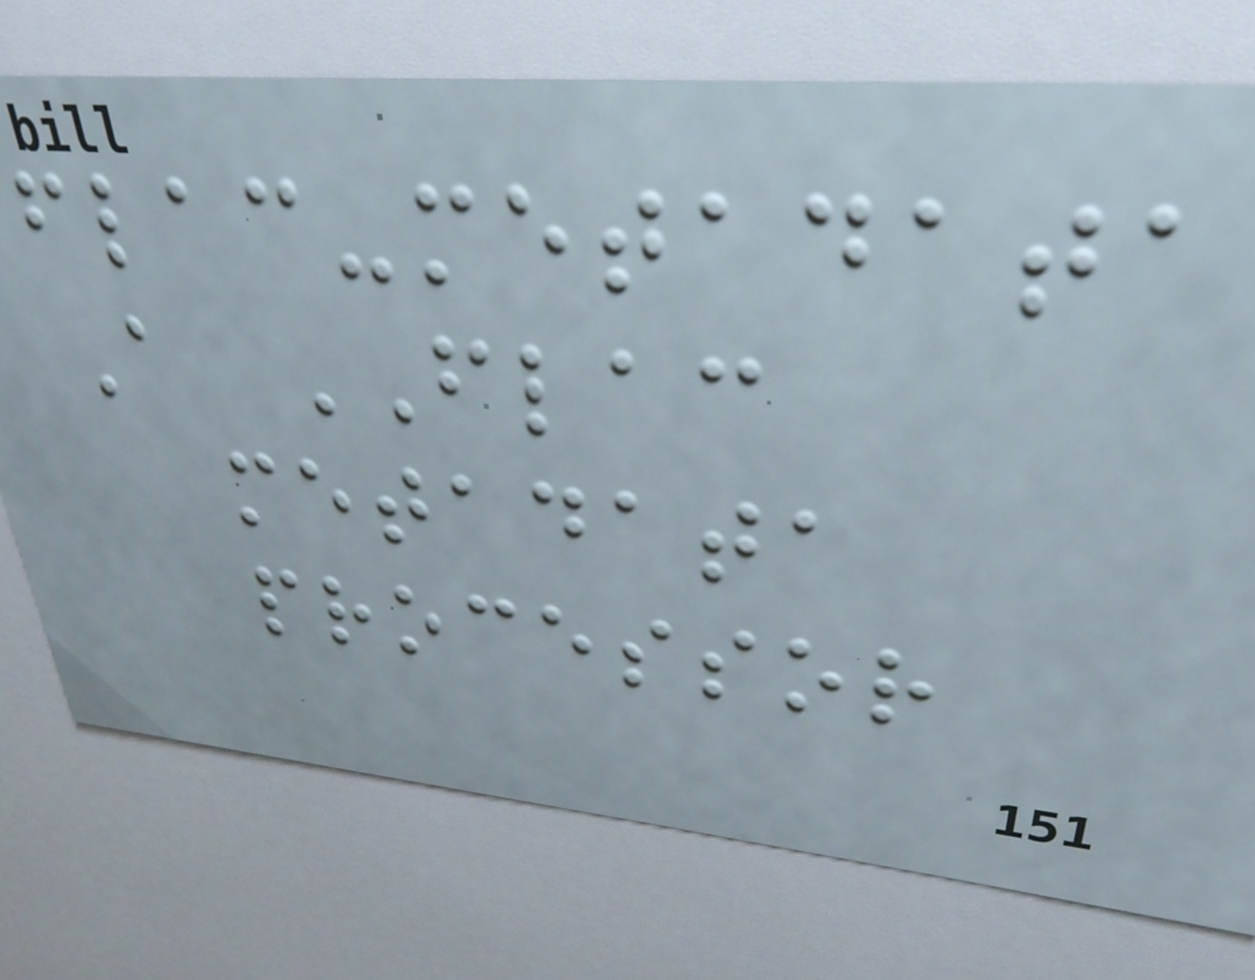flac-metadata
A FLAC
metadata
processor
